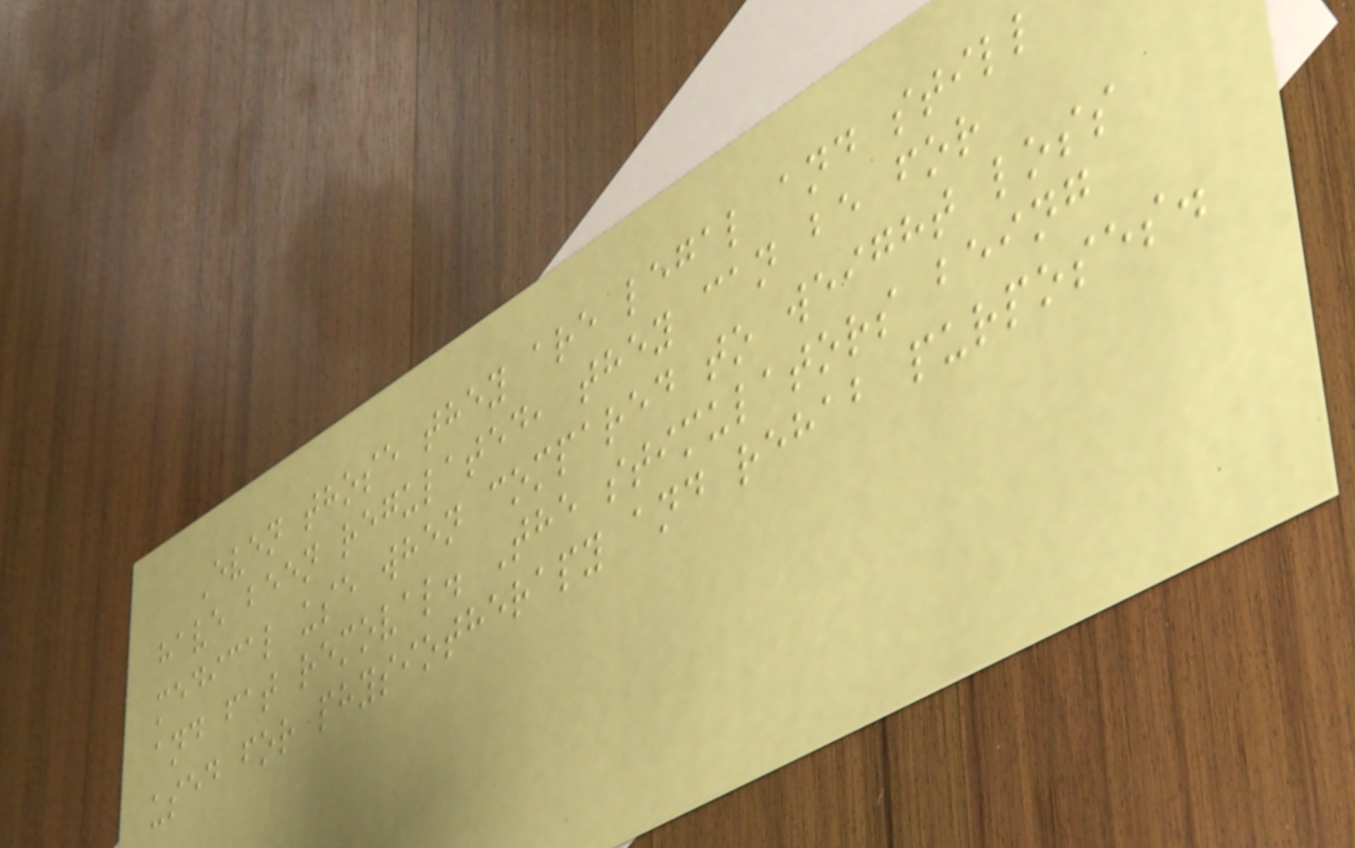Even those they are legal and still
have been regulated, they can be for
medical use when compared to weight loss
and fat removal. The stimulators being
used for physiotherapy and rehab purposes.
